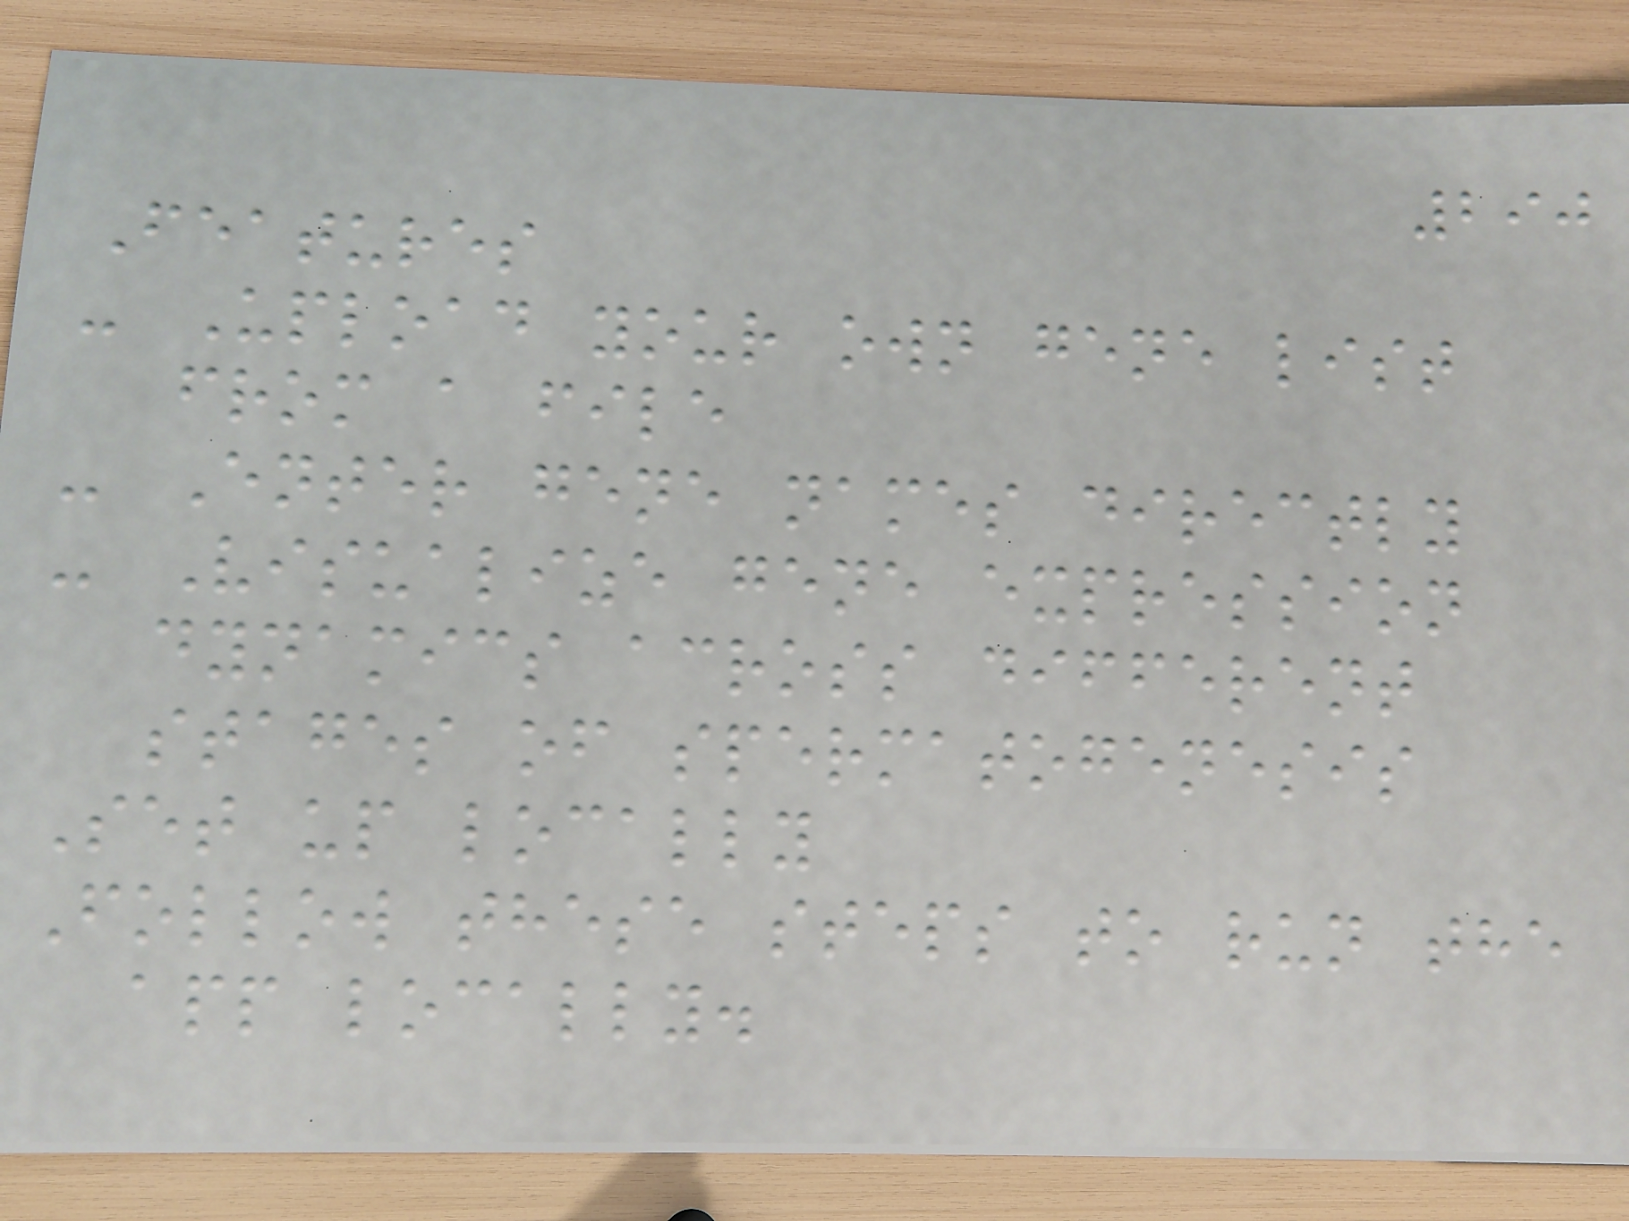290
Features
- Upload your own gene list
from a file
- Enter gene names directly
- Visualize gene expression
dynamics across different
stages of spermatogenesis
Set up locally
Follow these steps to run the
app locally.
